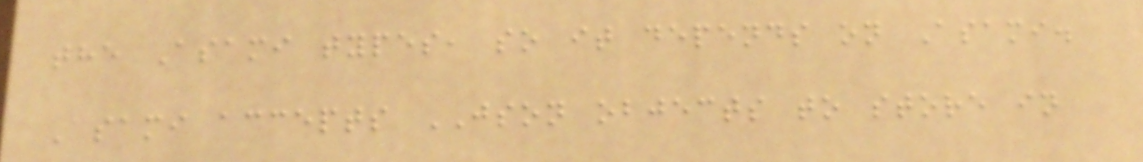the Asami types, so it depends on Asami.
Asami accepts JSON objects to store in
